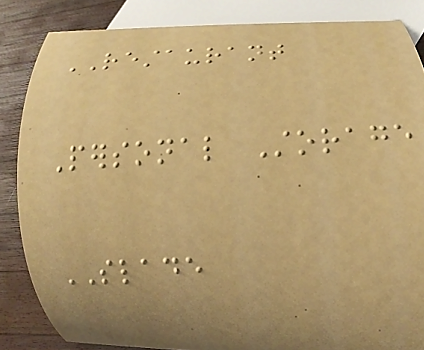RESTAURANT
Personal Storage
SLADE
